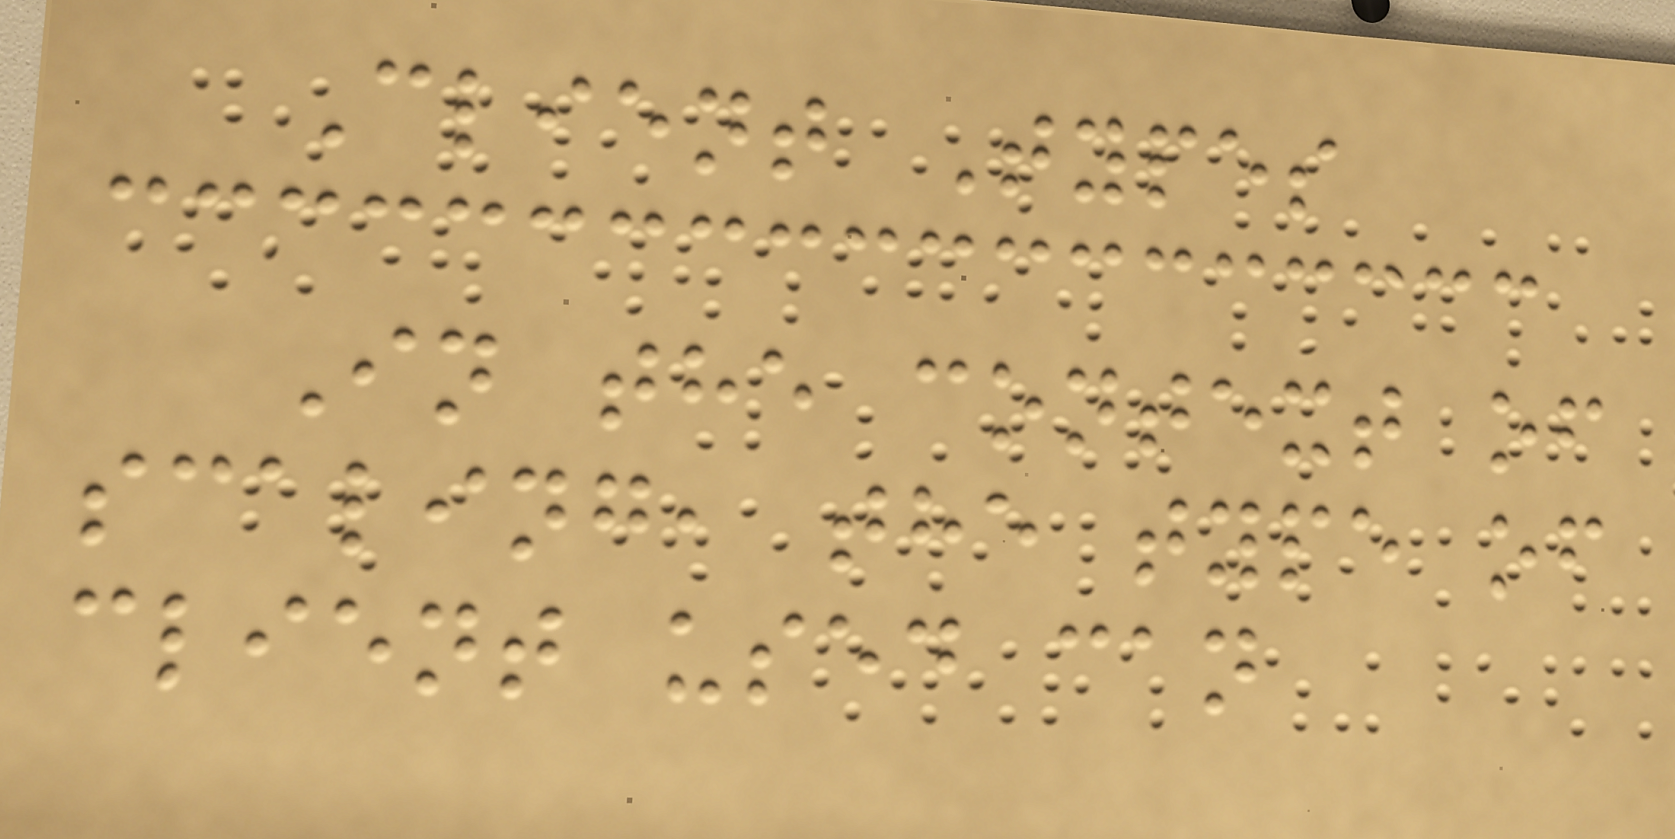Client Types
In the context of
scaling, the type of
client used can
